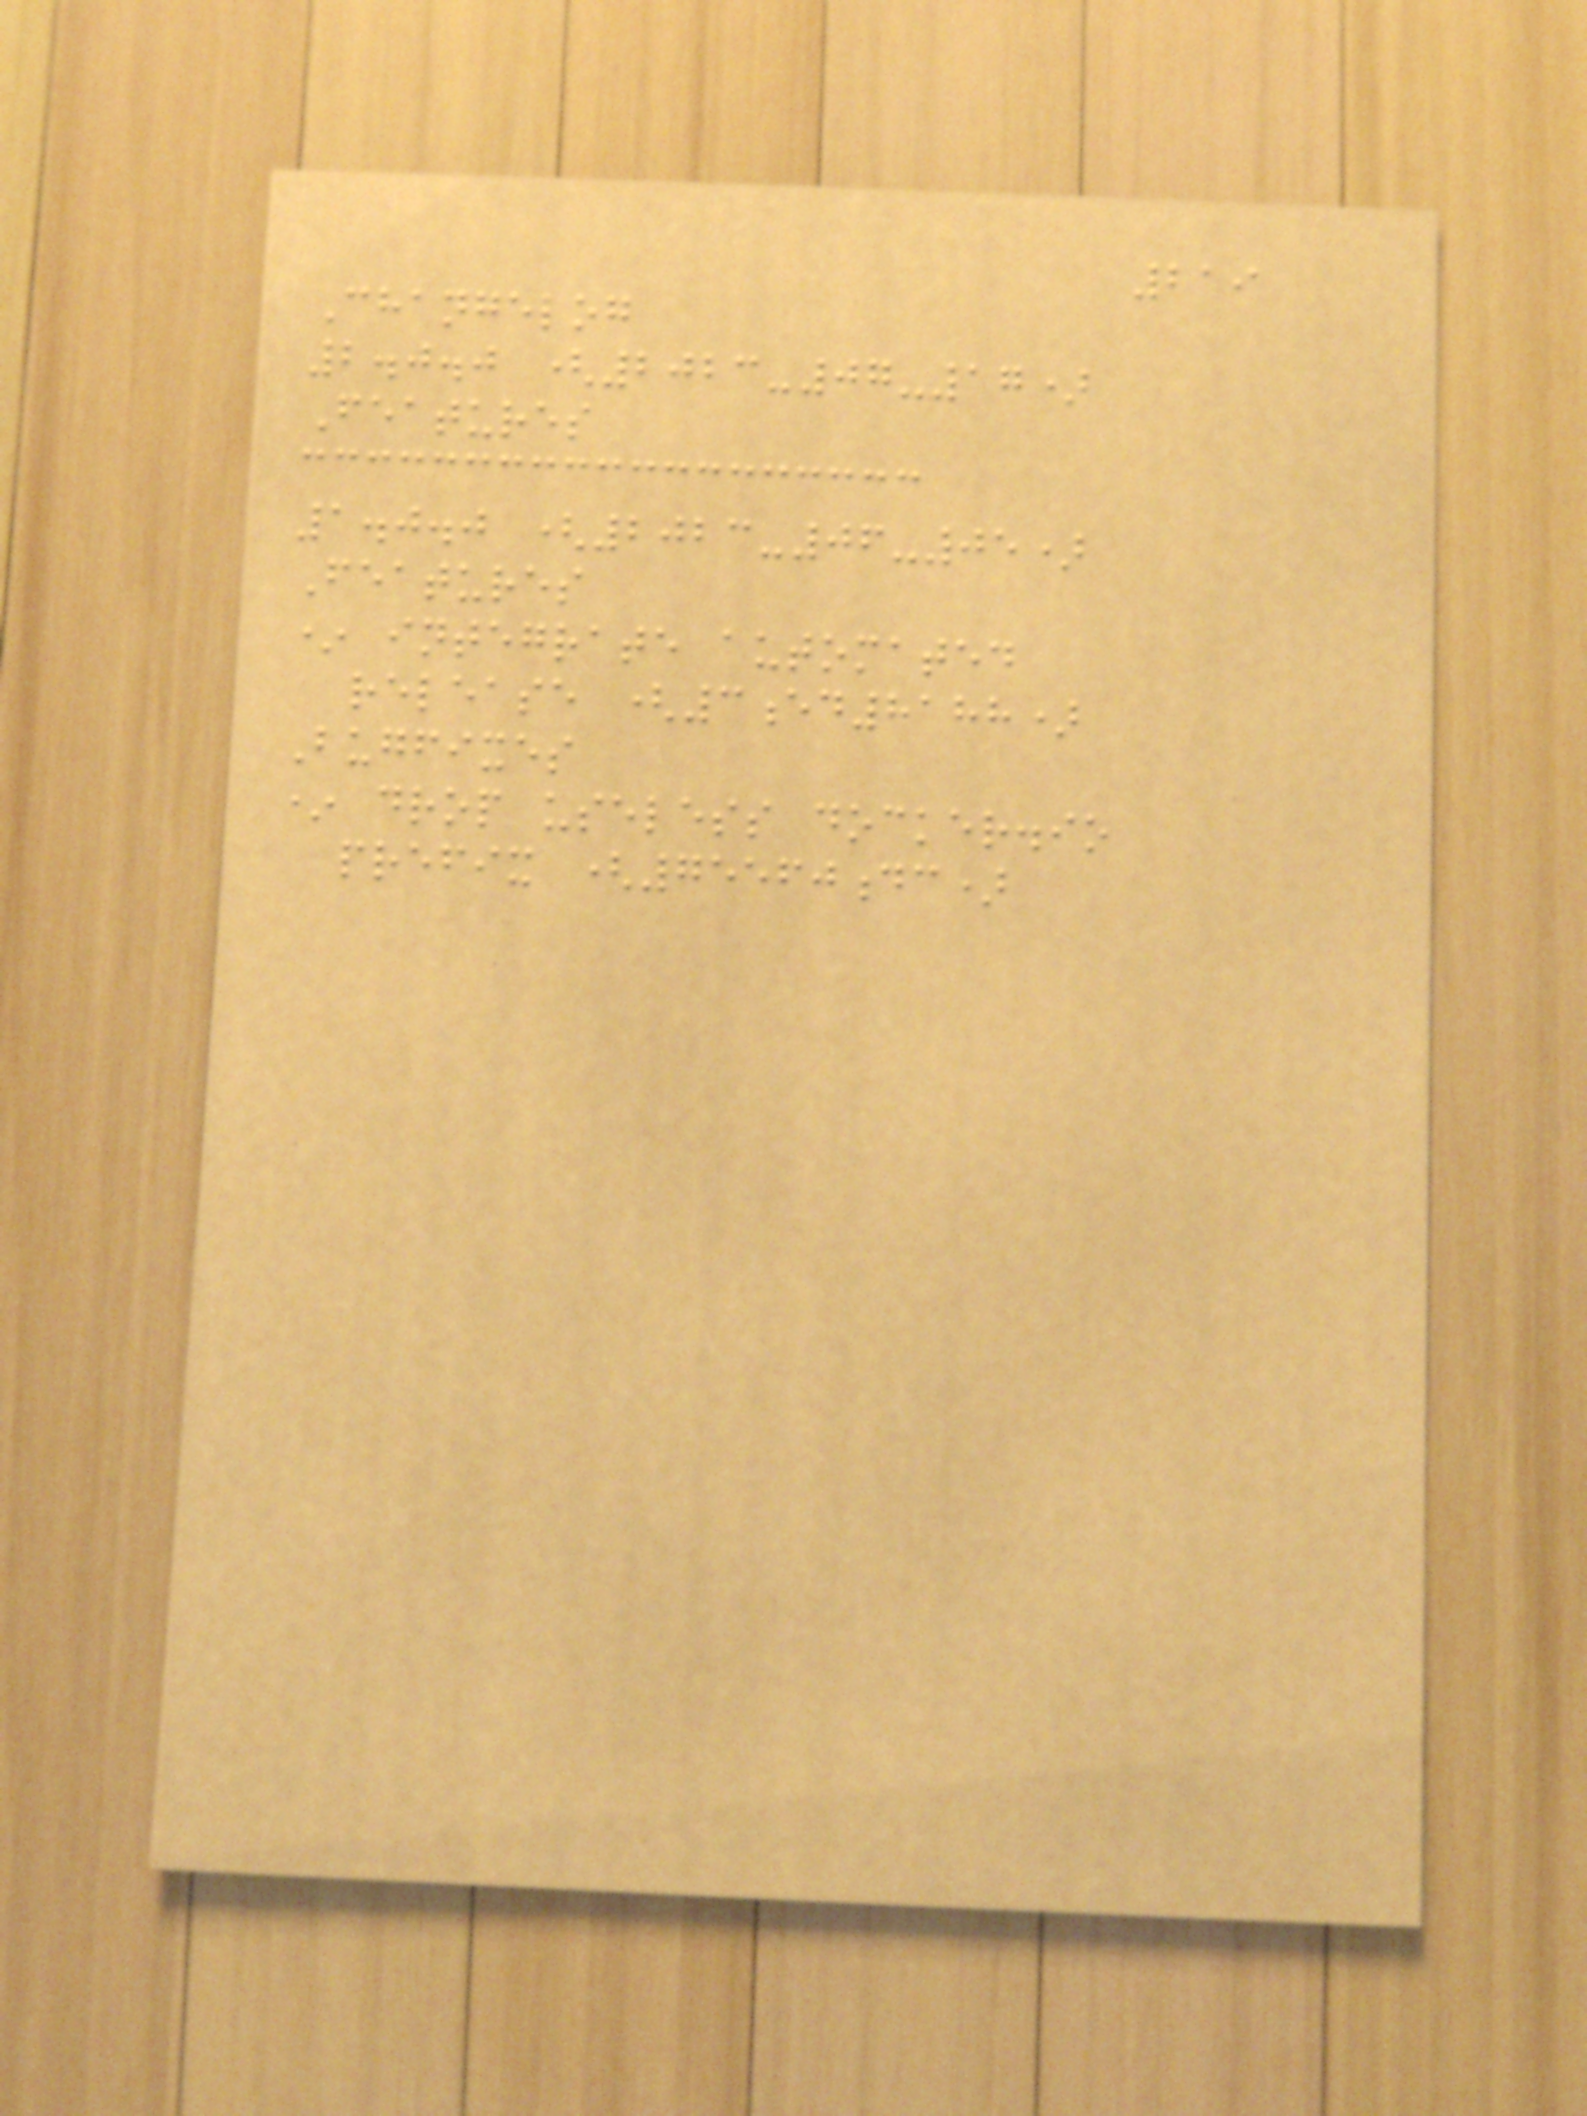219
Changelog
2.0.0 (2023-07-17)
Features
1.0.0 (2023-06-05)
Features
* integrate automated
release (3ed8188)
Bugfixes
* drop useless docker.io
prefix (75560dc)
